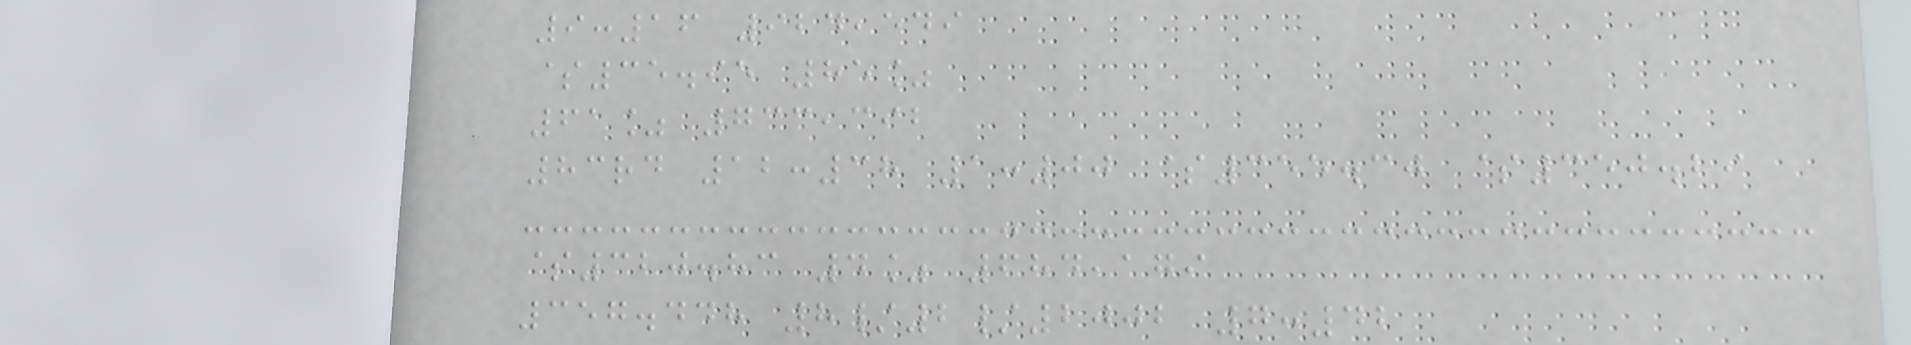9:16 924,549
$35.95 85%
61% 733,392
83rd 12:38 1:00 $355.30 $350.29
$320.83 4% 684,179
357.448 8/2/2002 7:42
